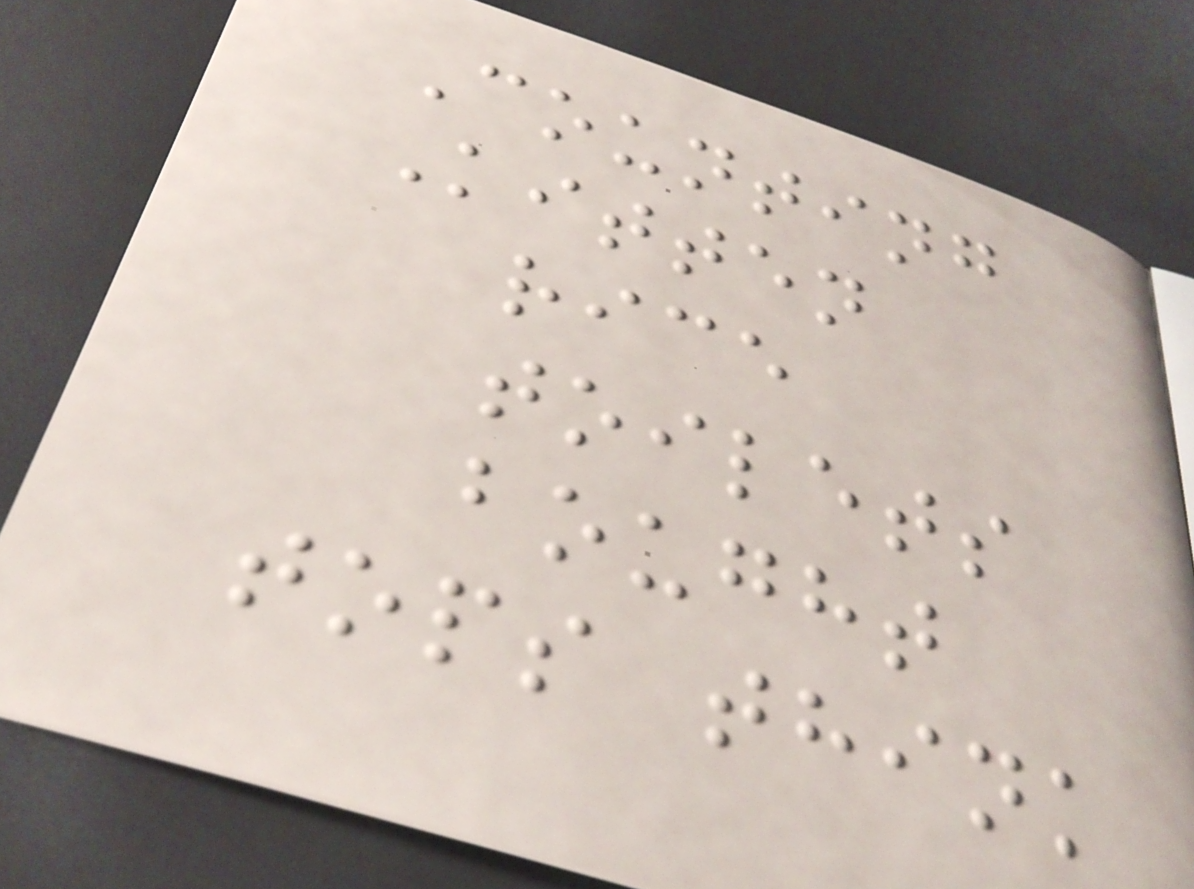Counting
Kitten
rice
toilets
bought
tops think
